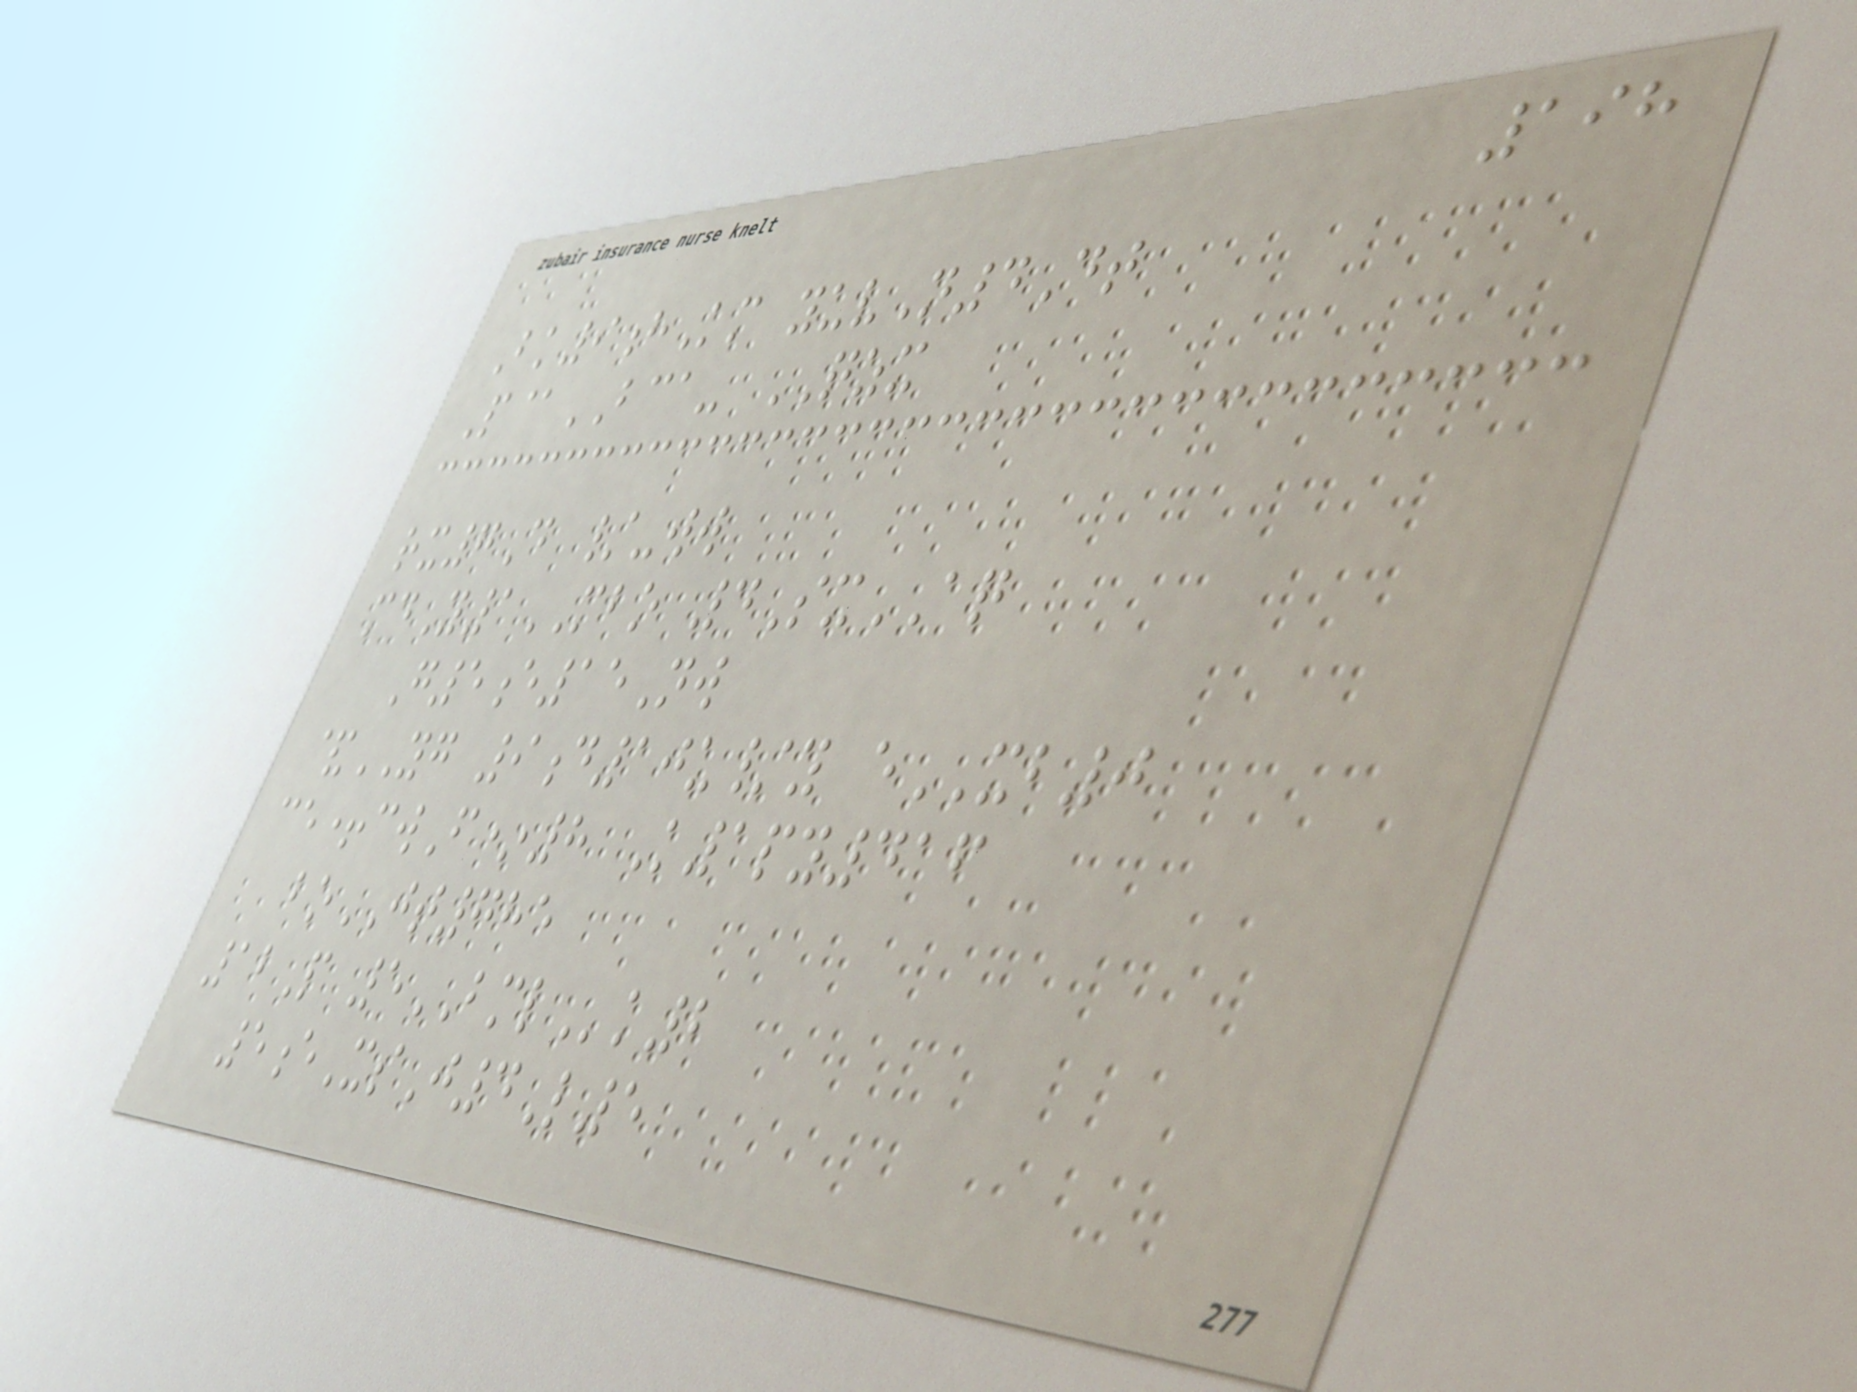198
Bk9hKm yuvN4Dt
P@BCA- QZX
rx7D /-ww
mdY1MBO 4SxAQ
G5e15Nw
&YG 9d10u/y eXB0
ce+cwF*8 K1py416
boJT785
12P 5BMLk2
5eXsJ4L5
